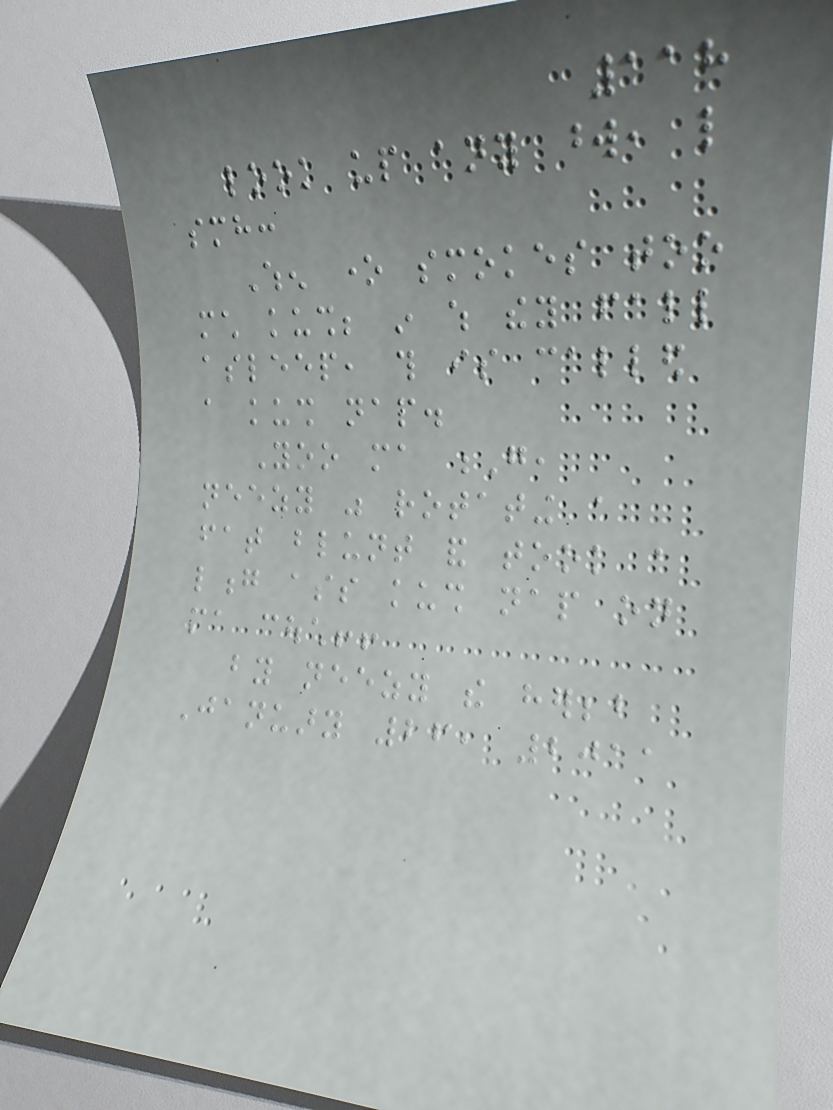118
look up any word, like
smh:
When one smokes too
much kush; in which they fall
asleep, this is called
a kush nap.
Yoo ma G,
neezy was rotating a
fat blunt and took a
long ass kush nap on
ma couch!!
by neezy the herbbb
January 26, 2011
